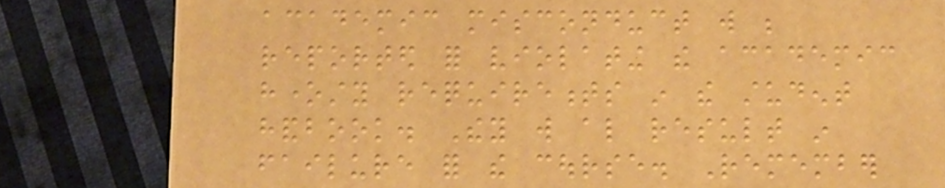academic misconduct will be
reported for violating the academic
honesty requirements in the student
handbook. They will also result in
failure for the course. Remember
